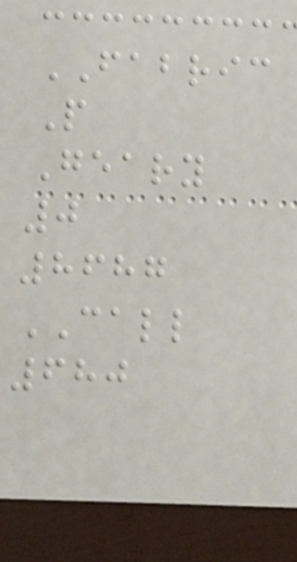FABRIC
P
Geary
0
8687
CALL
680
